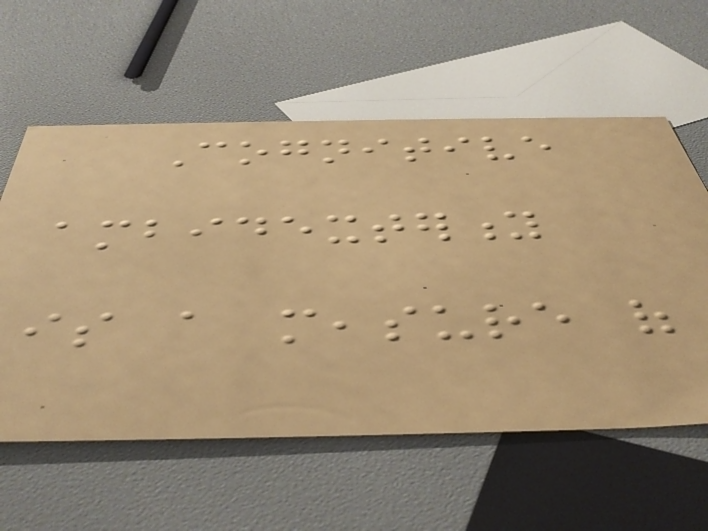Cognitive
ambidexterity
is a measure of
